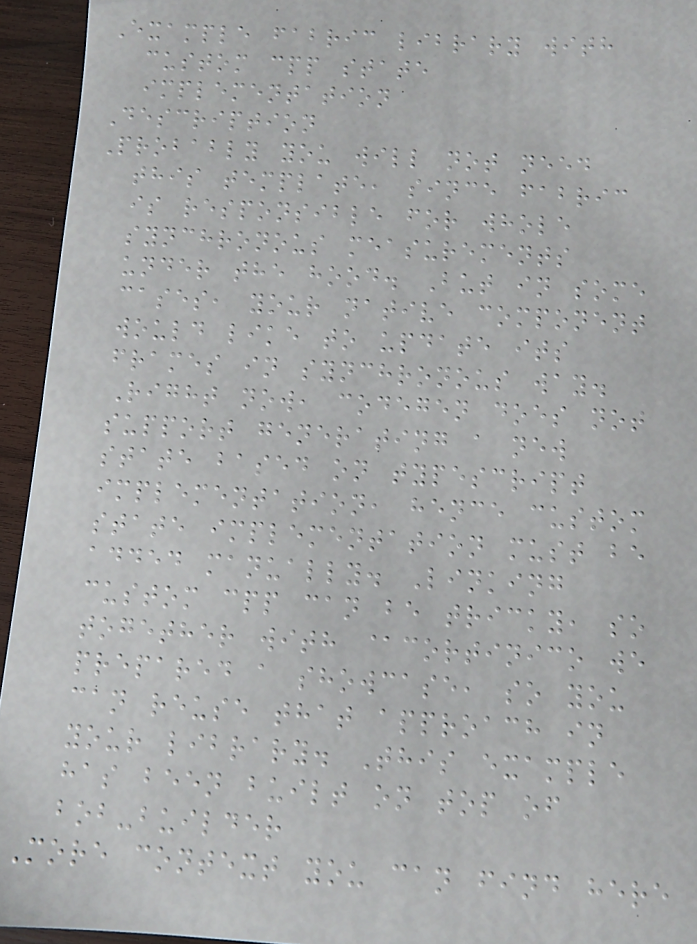Example fabric library with
custom cpp state
implementation
Description
Probably you will not need
this template, since fabric
is responsible for whole
synchronous measurements
under the hood. But in some
cases, your native component
would like to update its
frames in synchronous way.
Right now, codegen does not
support generating a new
state based on typescript
implementation, hence custom
state implementation must be
added manually. Linking
custom cpp can be tricky, so
together with @cortinico we
prepared a showcase, so you
can reuse that approach in
your library. This example
has been built on top of
bob-builder
More context you can find here
